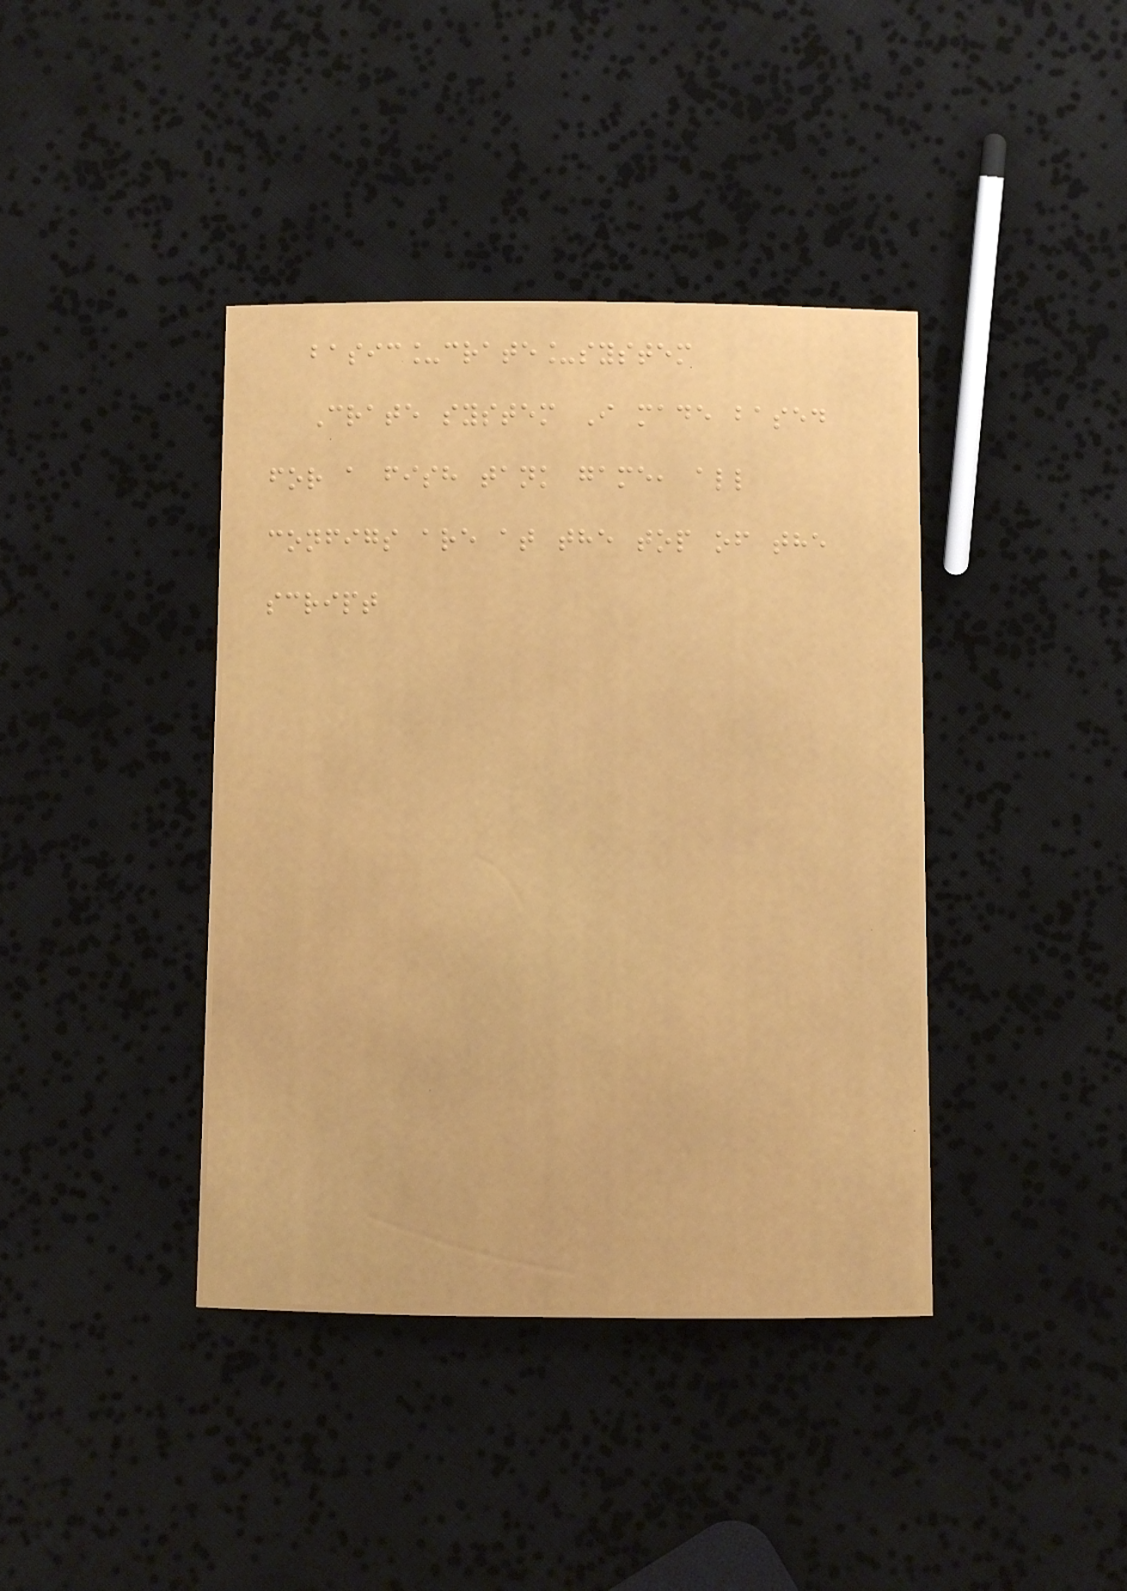basic_crate_system
Crate system I made based
for a fish tank game, all
configs are at the top of the
script
